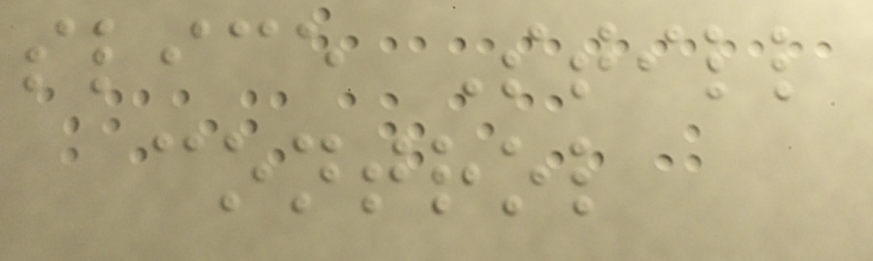slice Still
control
